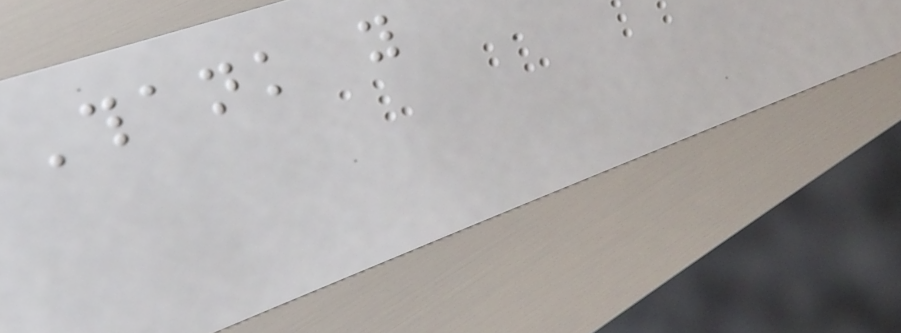Thank you
